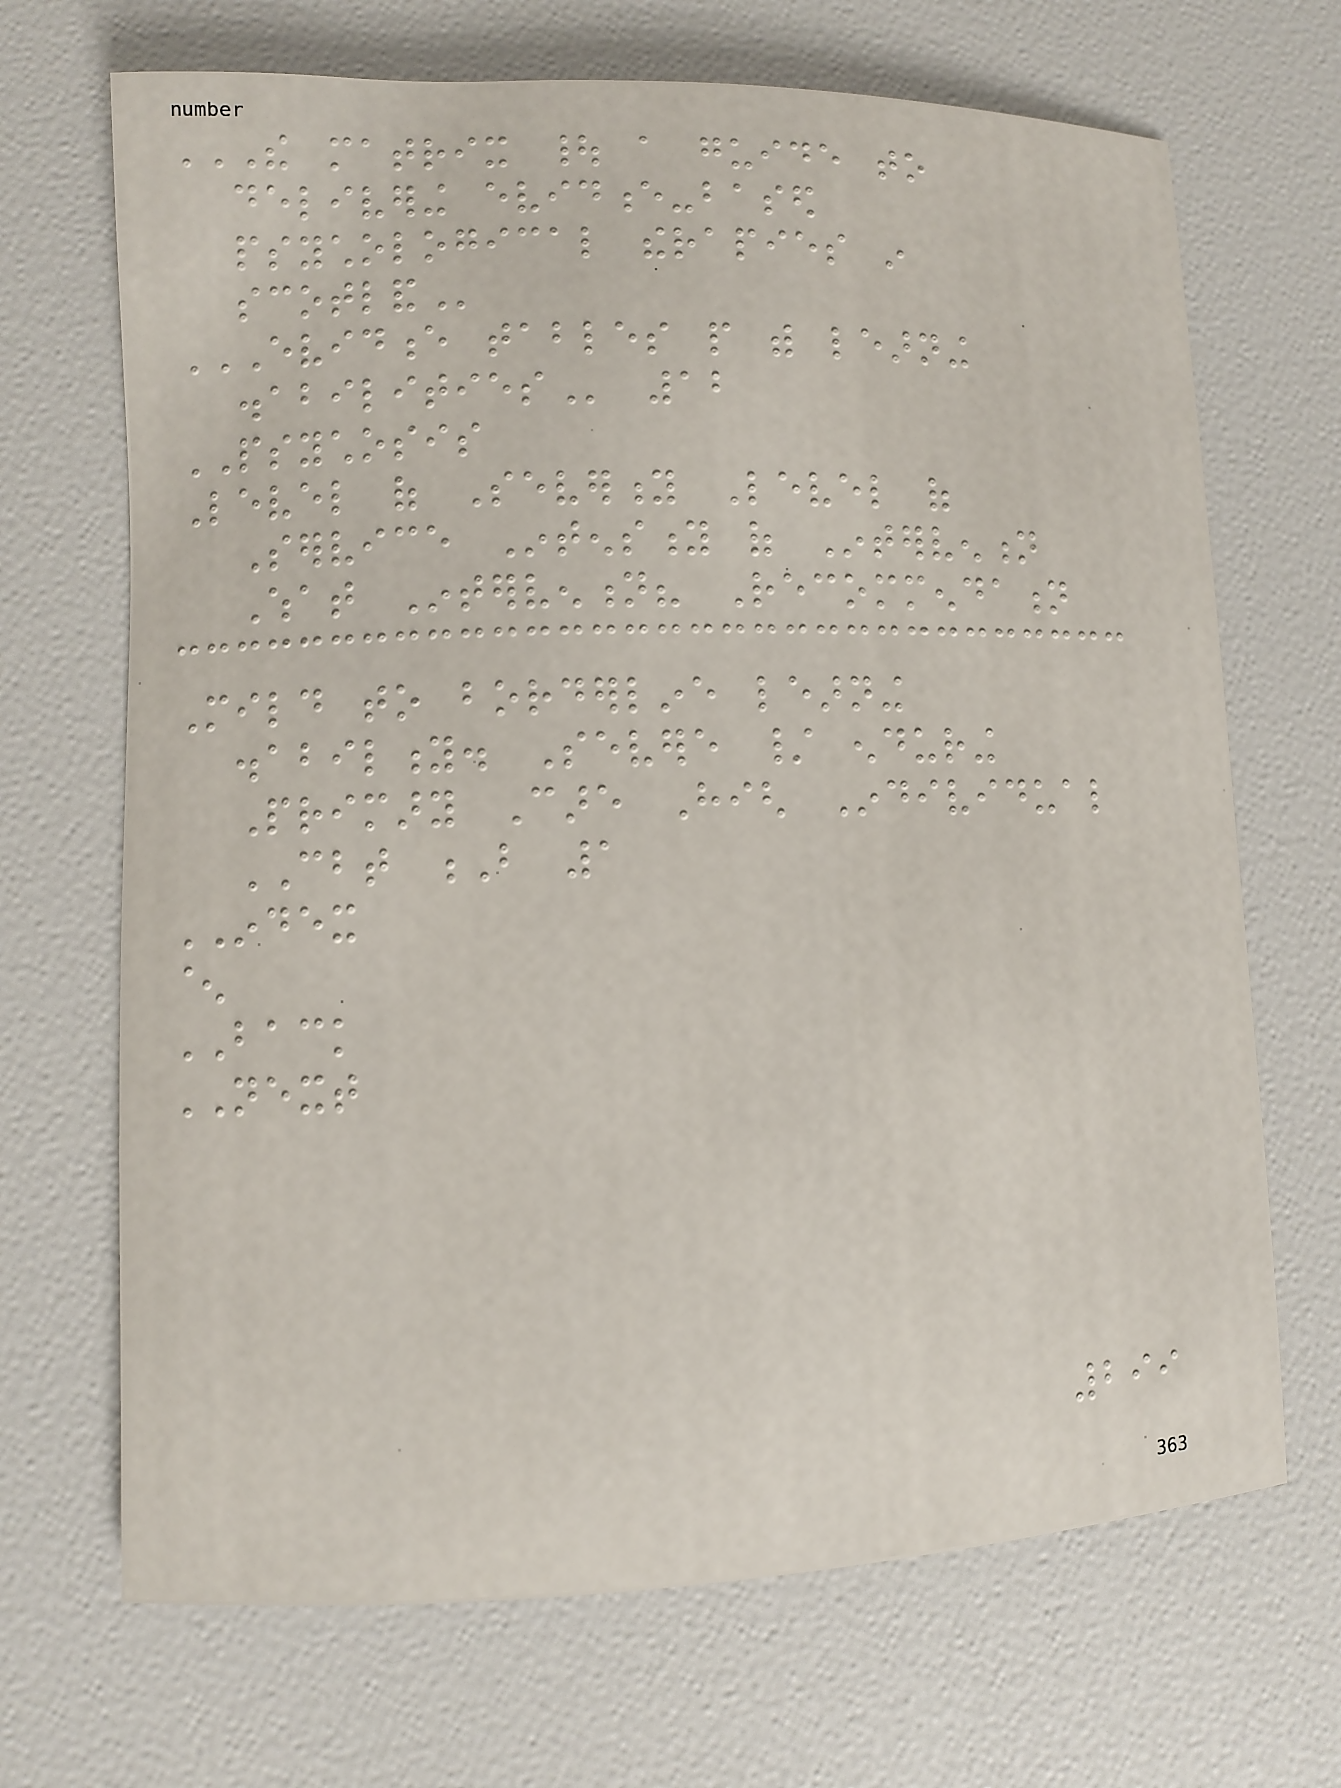THE MATRIX | A GUIDE TO
DELIVERING EVIDENCE-BASED
PSYCHOLOGICAL THERAPIES IN
SCOTLAND
EVIDENCE TABLES PEOPLE WITH LEARNING
DISABILITIES 12
PSYCHOSIS
Level of Severity Level of
Service Intensity of Intervention
What Intervention? Recommendation
Mild to borderline learning
disability. Severe / enduring
Primary Care High Individual
CBT B 1
INDEX
^
BACK
NEXT
299
